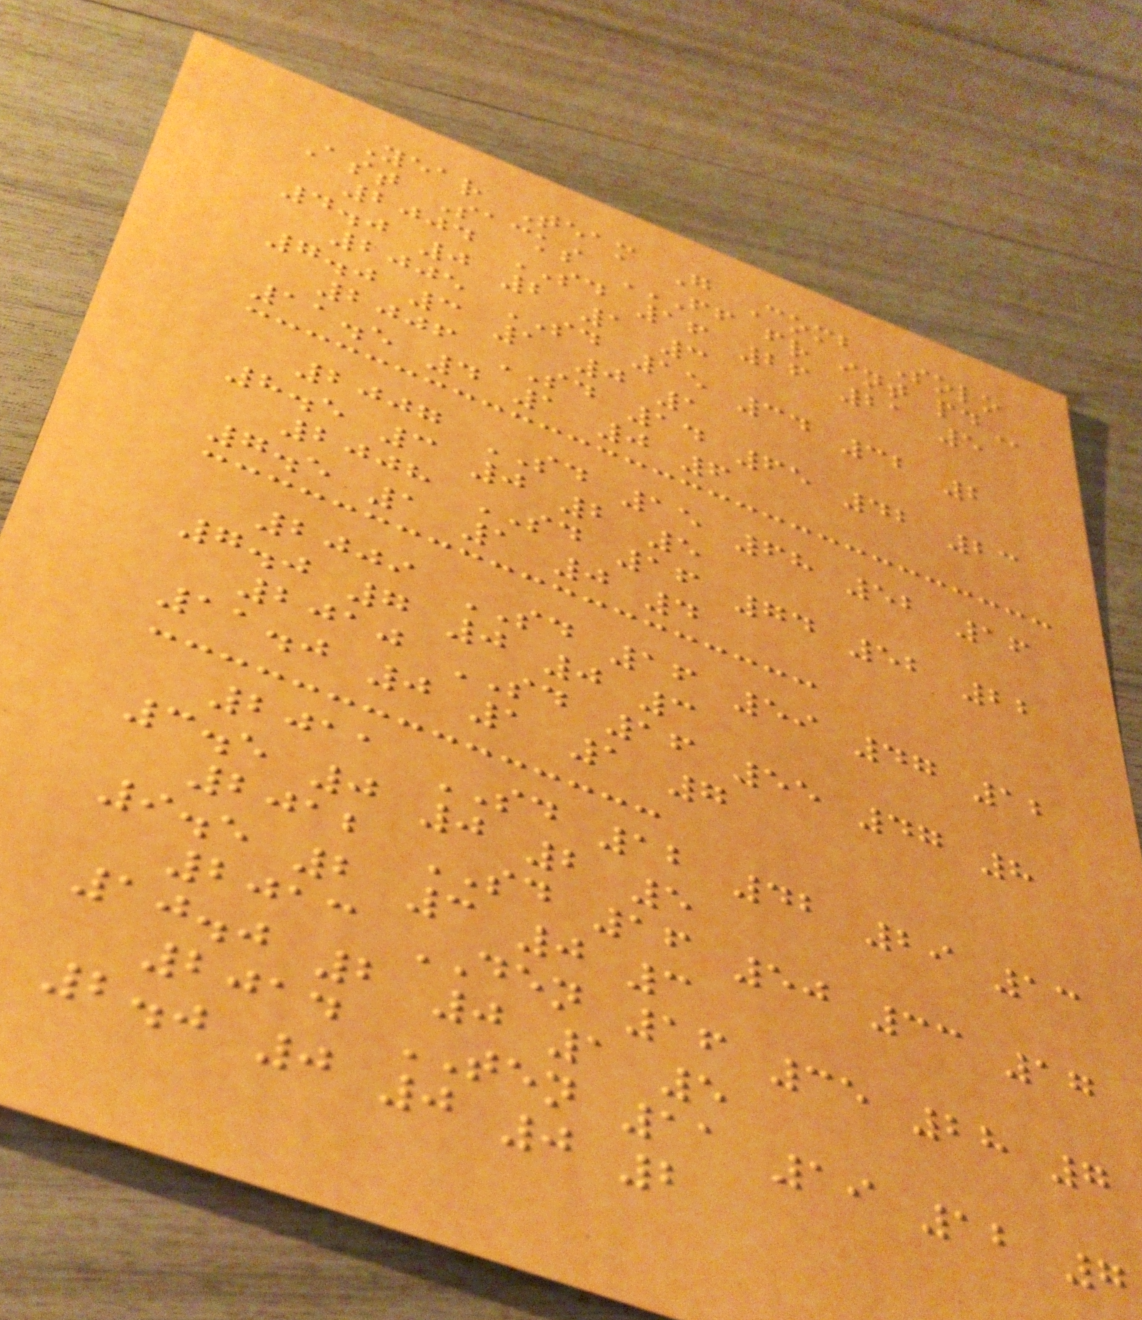Year Team G Comb Solo
Ast Sacks FF FR INT PD
2004 SD 16 26 21 5
4.0 0 2 1 3
2005 SD 15 34 32 2
7.0 3 1 0 1
2006 SD 14 65 42 23
11.5 4 1 0 6
2007 SD 15 68 52 16
8.5 3 0 2 5
2008 SD 16 74 52 22
7.5 1 1 0 4
2009 SD 16 59 47 12
7.0 7 0 0 3
2010 SD 16 55 47 8
11.0 0 1 1 7
2011 SD 12 42 29 13
3.5 0 0 2 5
2012 SD 16 50 33 17
9.5 2 3 0 3
2013 DEN 16 35 28 7
10.0 2 0 1 5
2014 TEN 11 19 12 7
2.0 0 0 0 2
